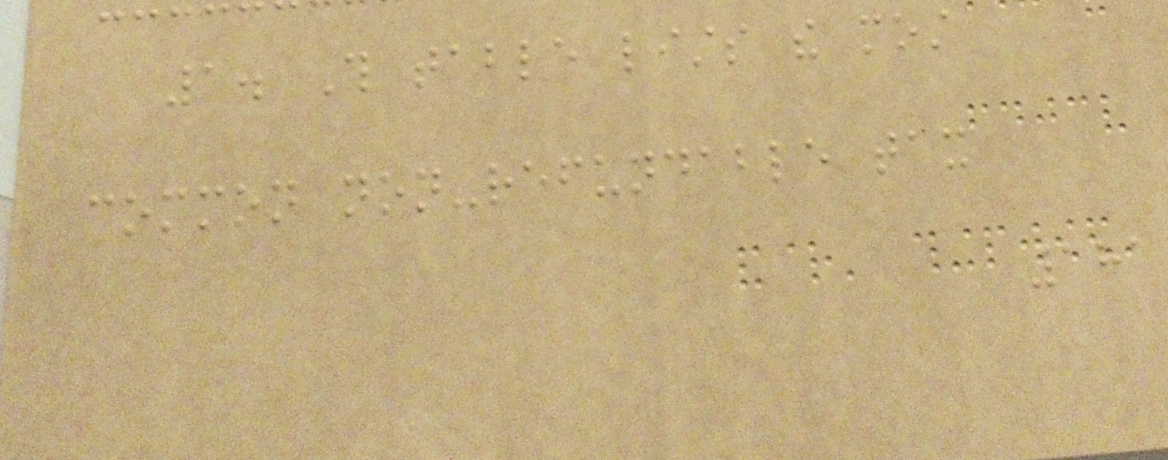1. This table lists the most
common non-refundable tax
181
